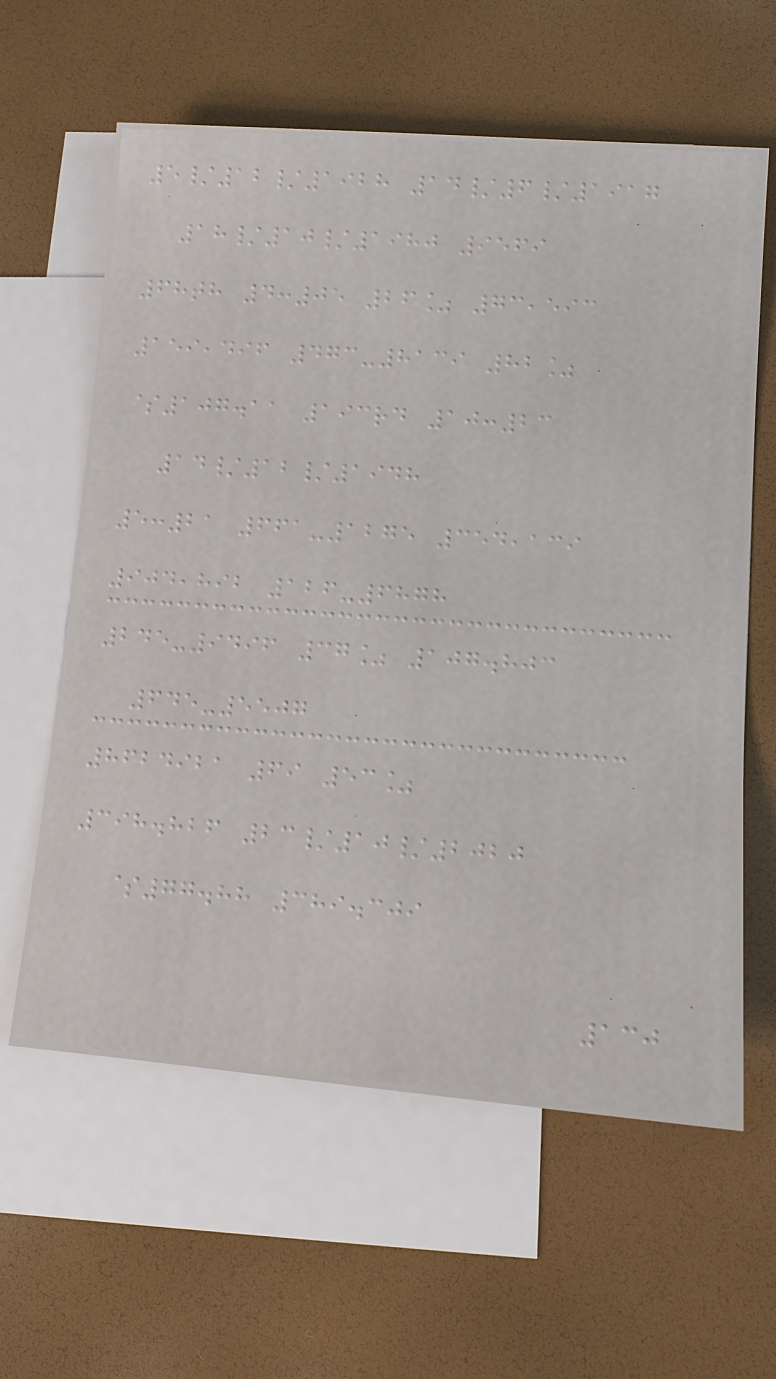5/12/1928 14/6/1917
18/10/1980 9569
68th 4:05 26% 73,593
159,496 473-8139 82%
$107.11 193rd 10:23
14/12/1948
5:21 661-1275 354,139
904,892 126-6878
245-9496 37% 107.803
645-5507
8624921 69 53%
398.826 23/10/2020
$77.88 389.309
130
